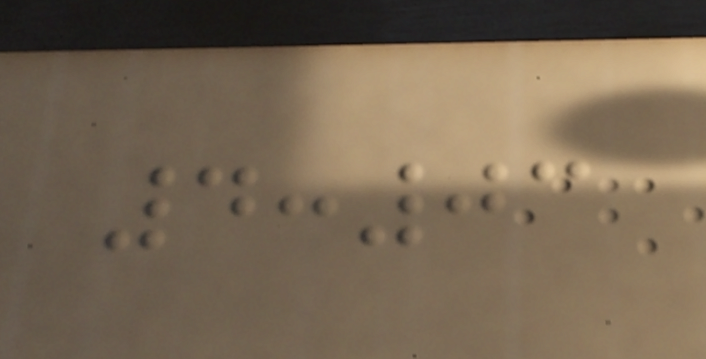4:03
